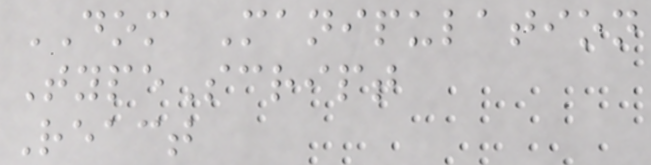DOM Manipulation
TypeScript
React
